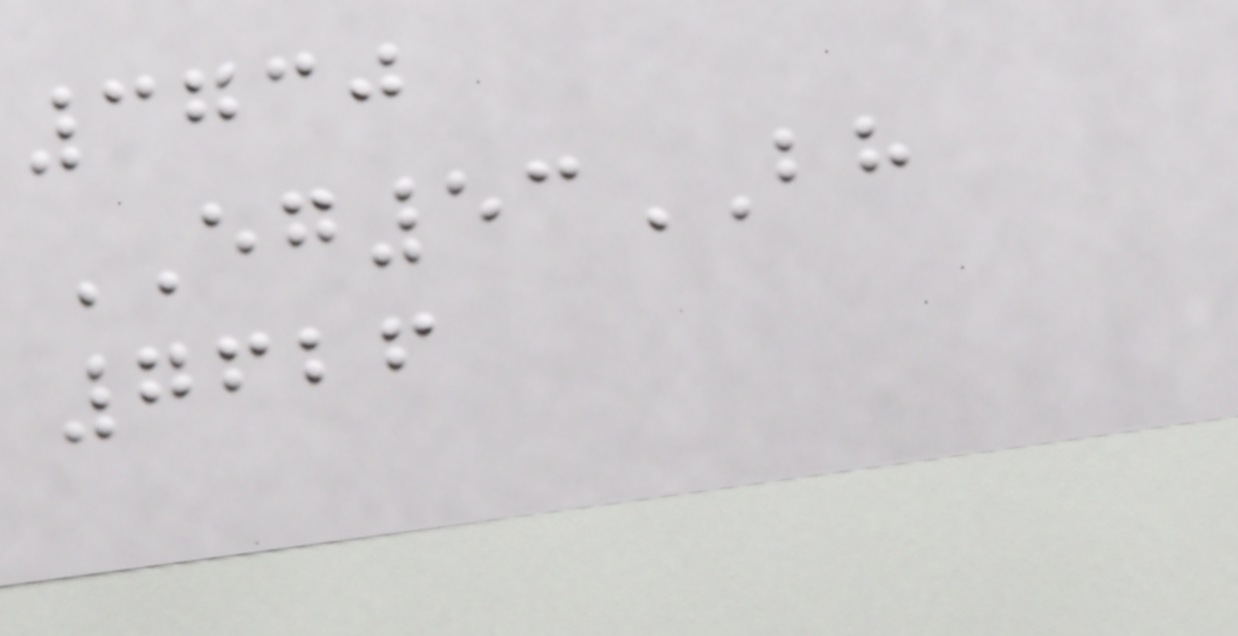3730
EG53BH
7626
